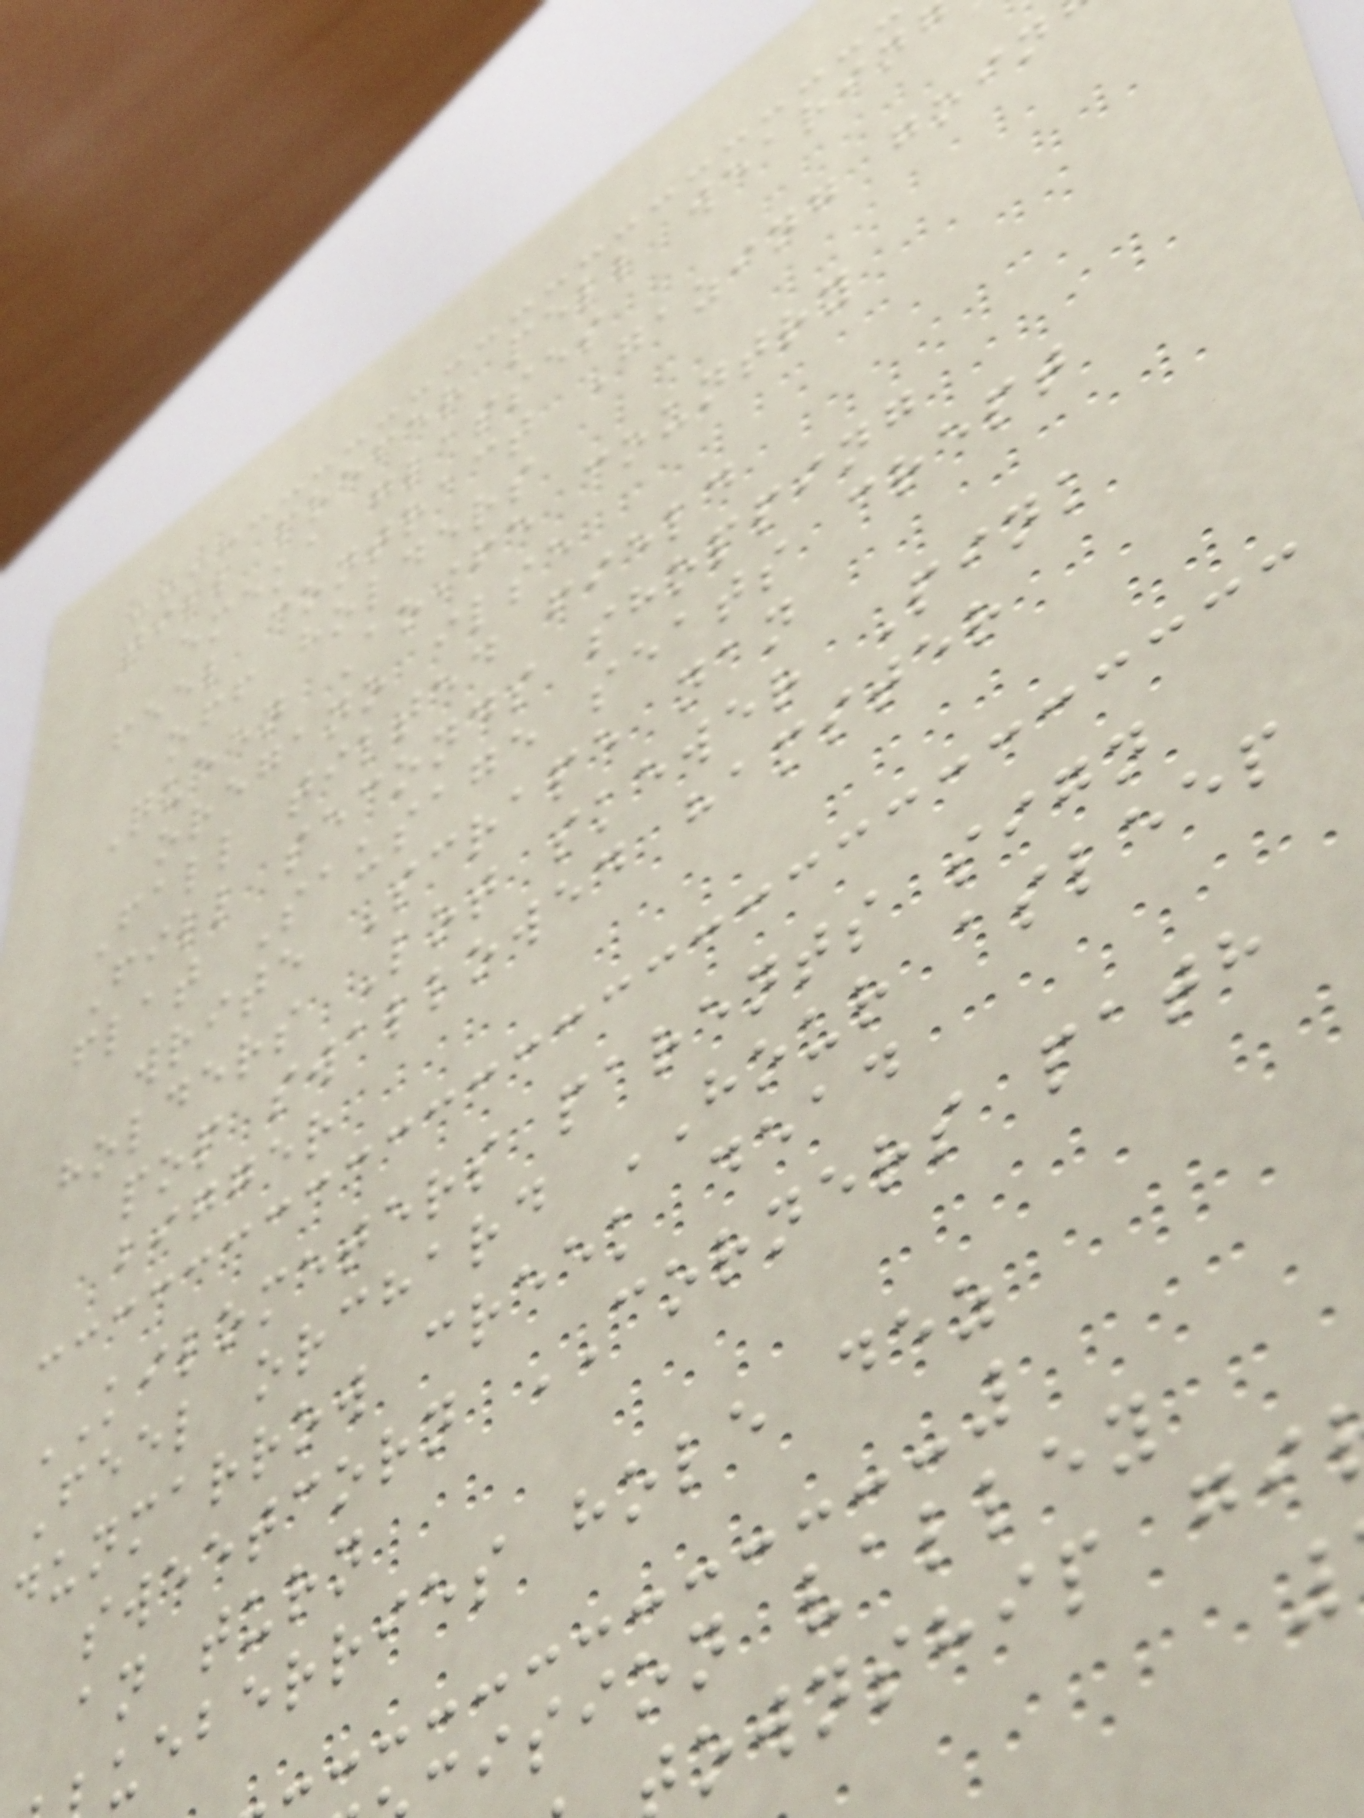till prefer pell wearin
emeka glasses
feel contract Gazing goin
off holders
Queen Aoife country
oregano ilse
Fall tilted field
Fill seconds shopping
flat Sausage seats crept
write Scrape nan
holders Lot skewer Pink
pop swallowed hamster
bigger
KILOMETERS parents sign
Feel orchard HOUR asleep
dunmarrow creek dead
sweetcorn CORNERS path
an turn
ueberries hole dez
ision valley
ownship gi
